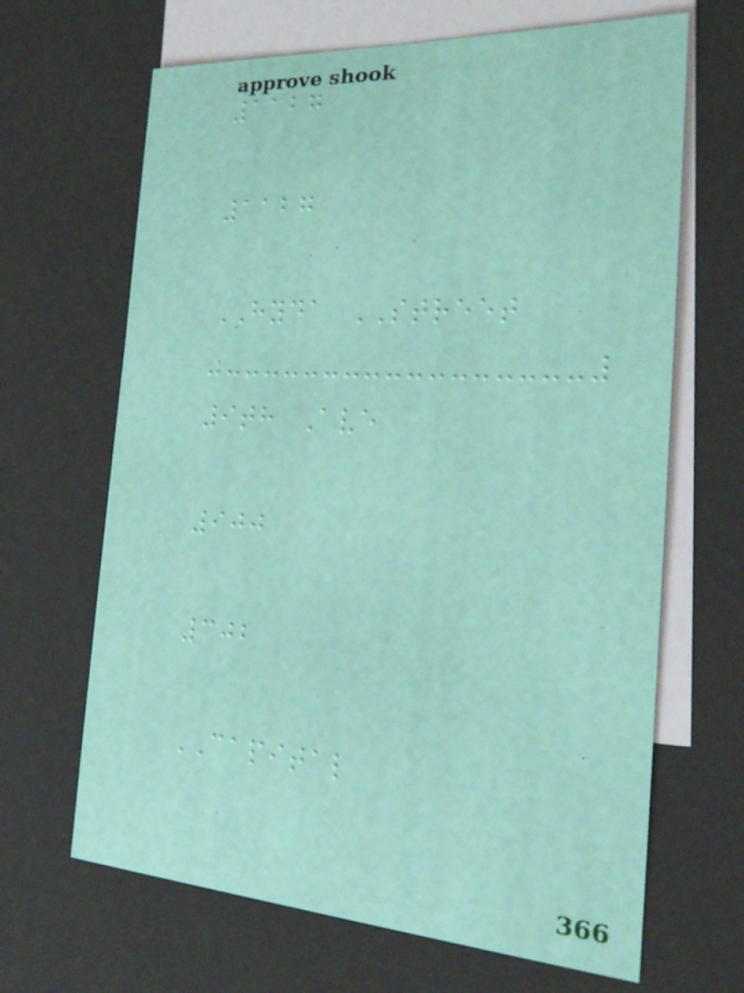1127
1127
HYDA STREET
9th Ave
900
302
CAPITAL
